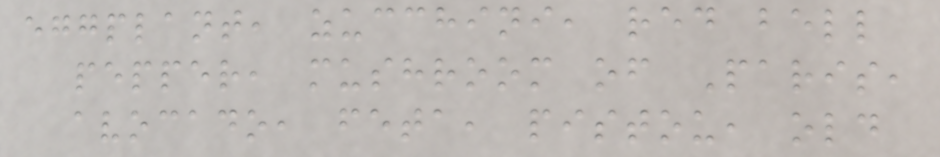eggplant, zucchini, red bell
pepper, mushroom of Paris,
avocado, feta, pistou, old
